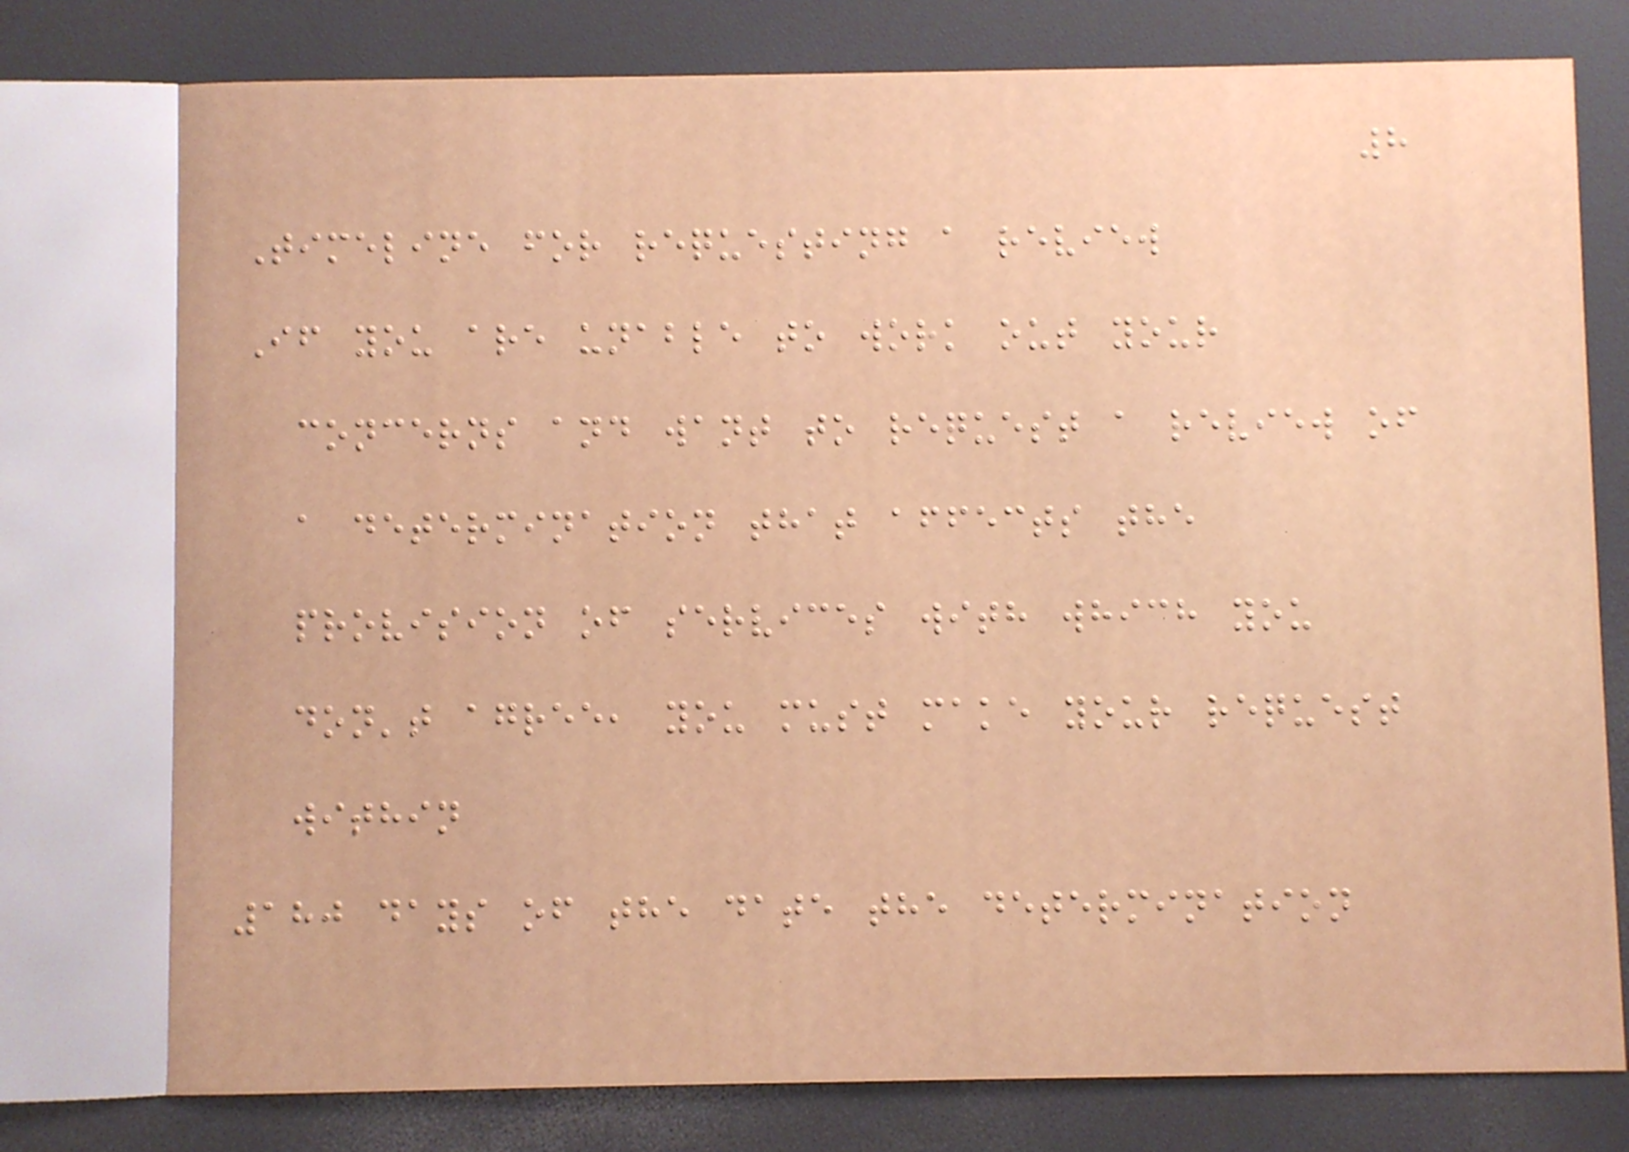8
Timeline for requesting a review
If you are unable to work out your
concerns and want to request a review of
a determination that affects the
provision of services with which you
don't agree, you must make your request
within
180 days of the date the determination
